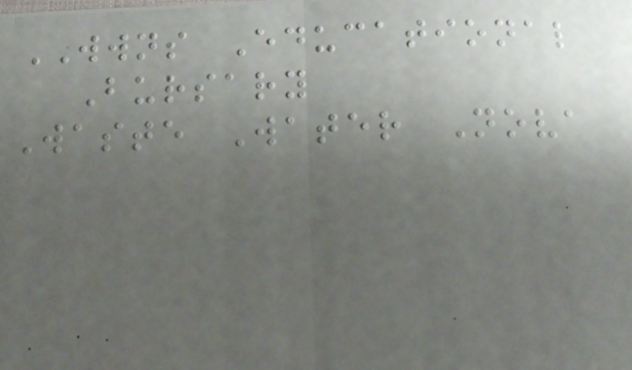WWNS Educational
Bursary
Waste Water Nova
